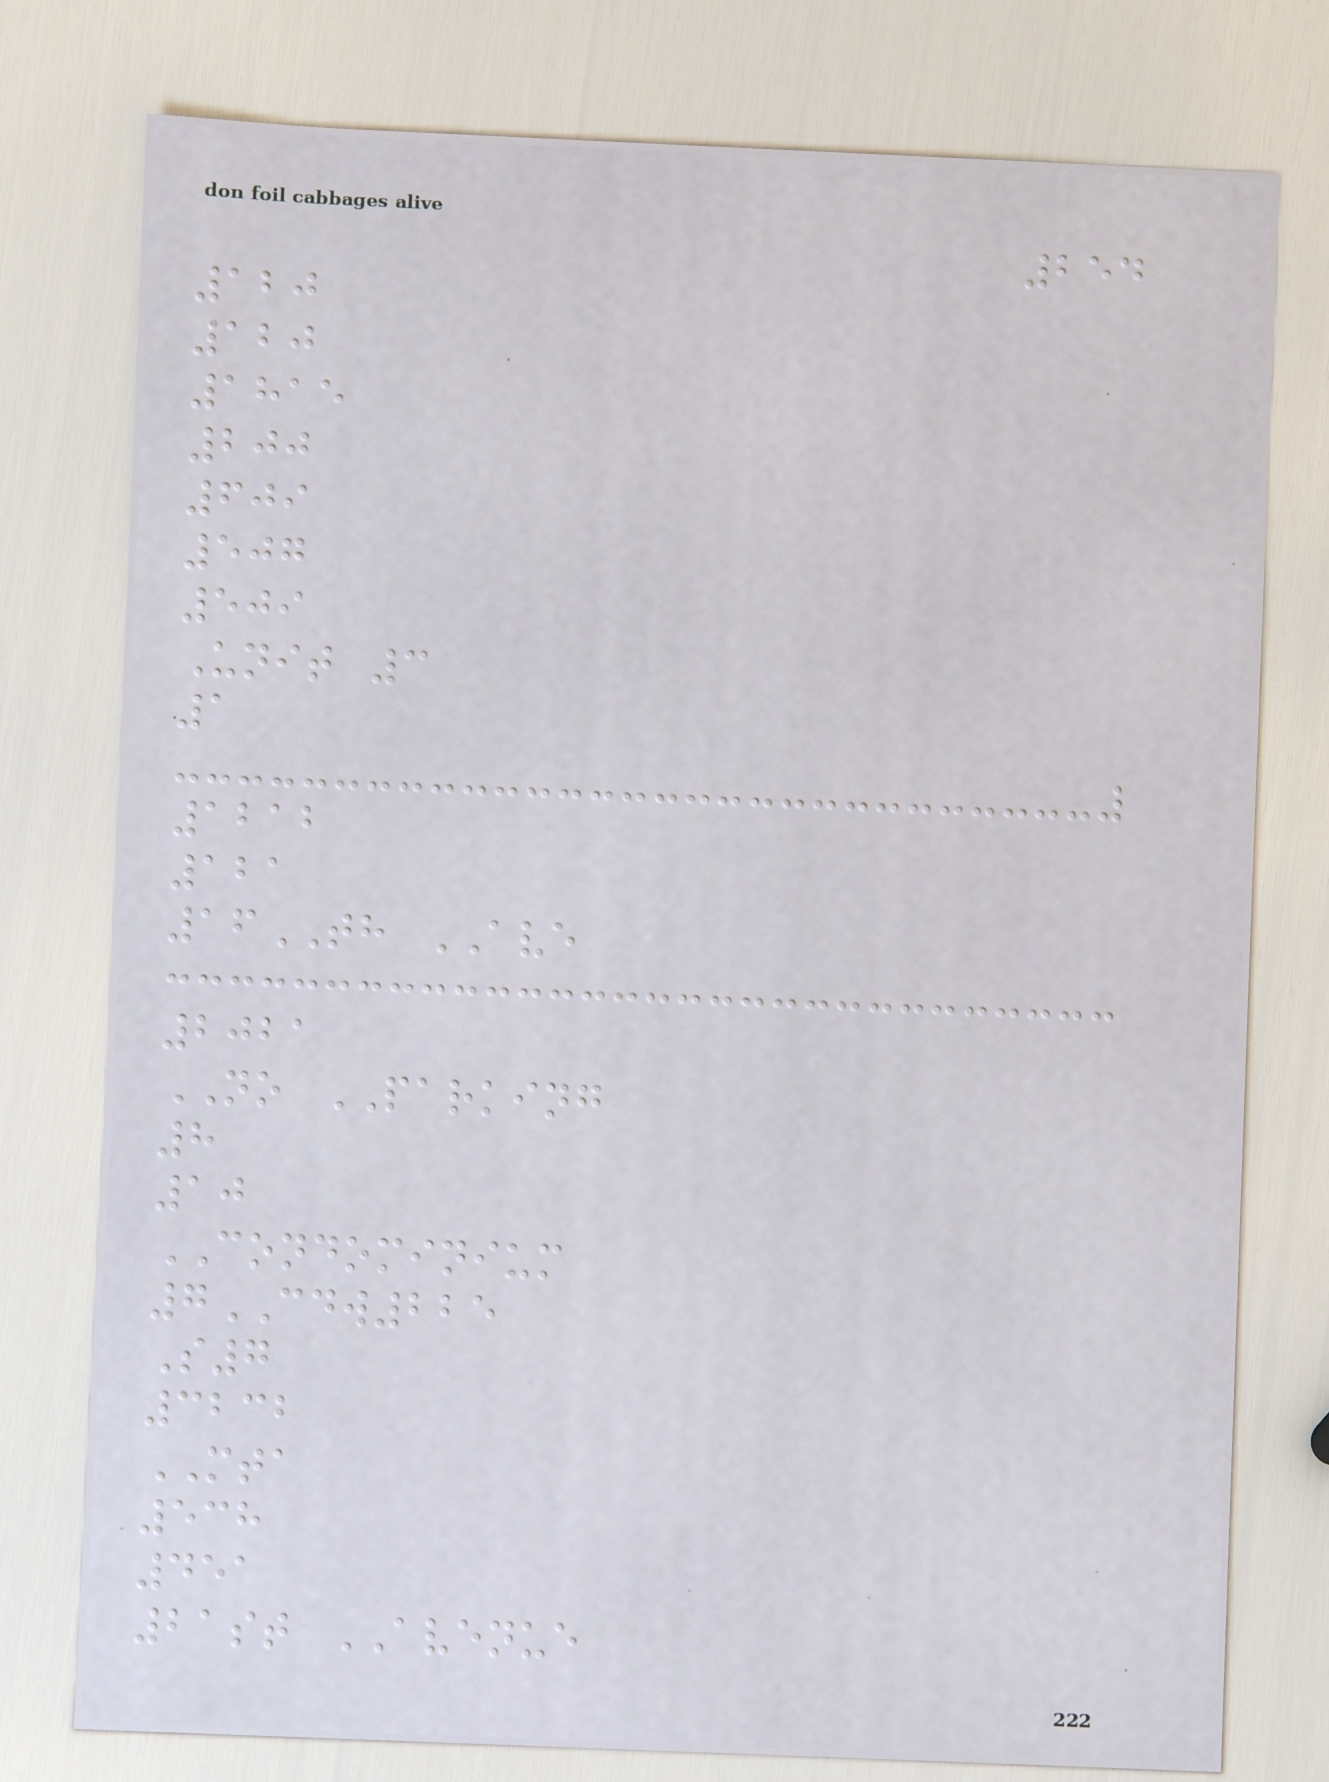254
120
120
1815
200
609
507
509
Unit 3
1
1212
121
16TH AVE
2021
NO PARKING
8
10
CONDOMINIUM
7CDW225
S7
3232
MTA
538
451
21st AVENUE
